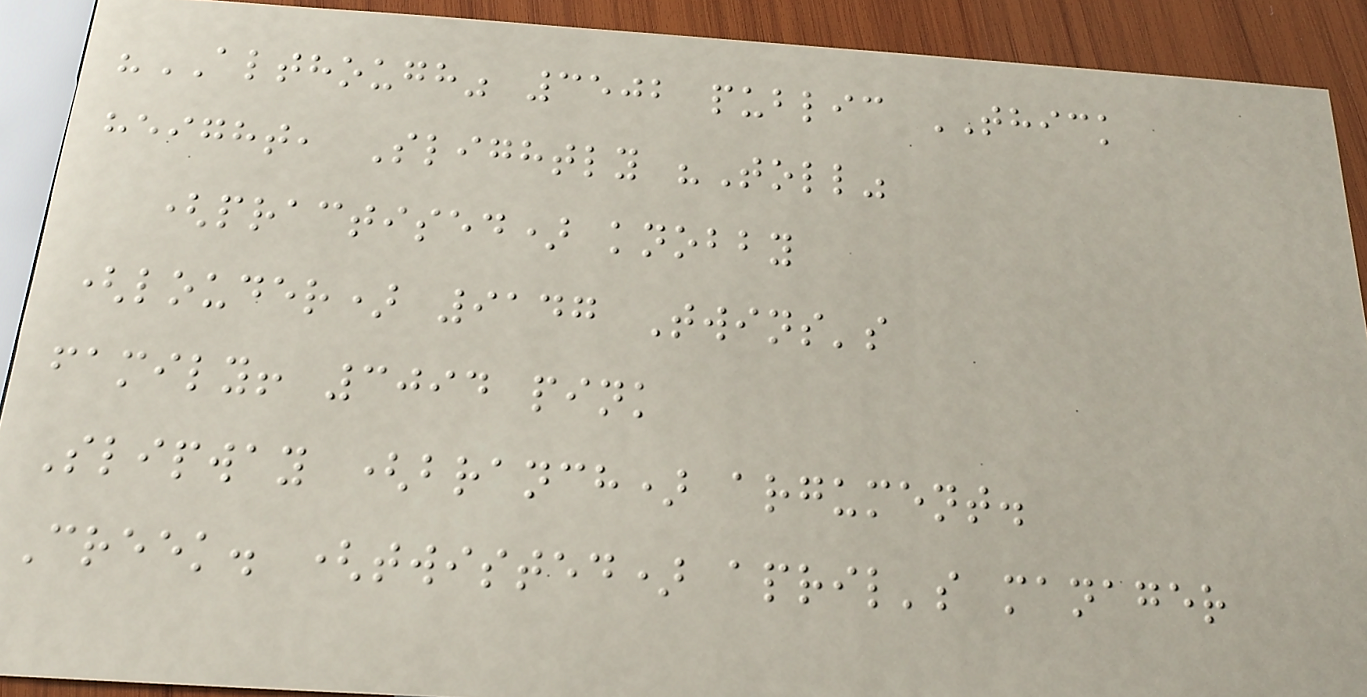"ALTHOUGH" 3502 public THICK
height, Slightly "Toll"
(practised) knobby
(louder) 9147 Twins's
family! 3094 pink
Slipway (branch) argument.
Creek. (twisted) april's manager
